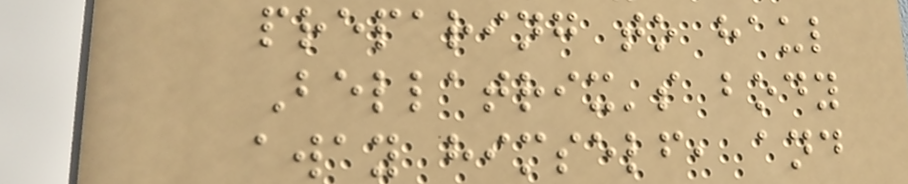preparing to haul
Bellatrix's body
away himself, and
